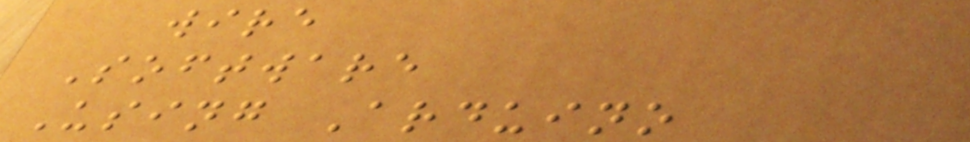wire
Software
Using Arduino
